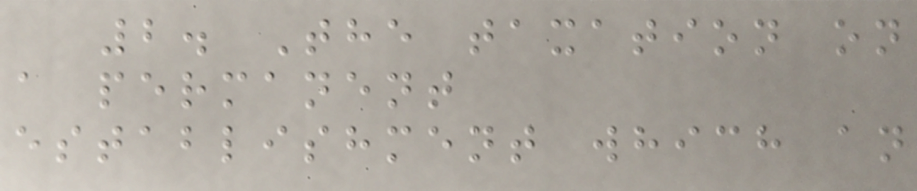2. The taxation on
a permanent
establishment which an
